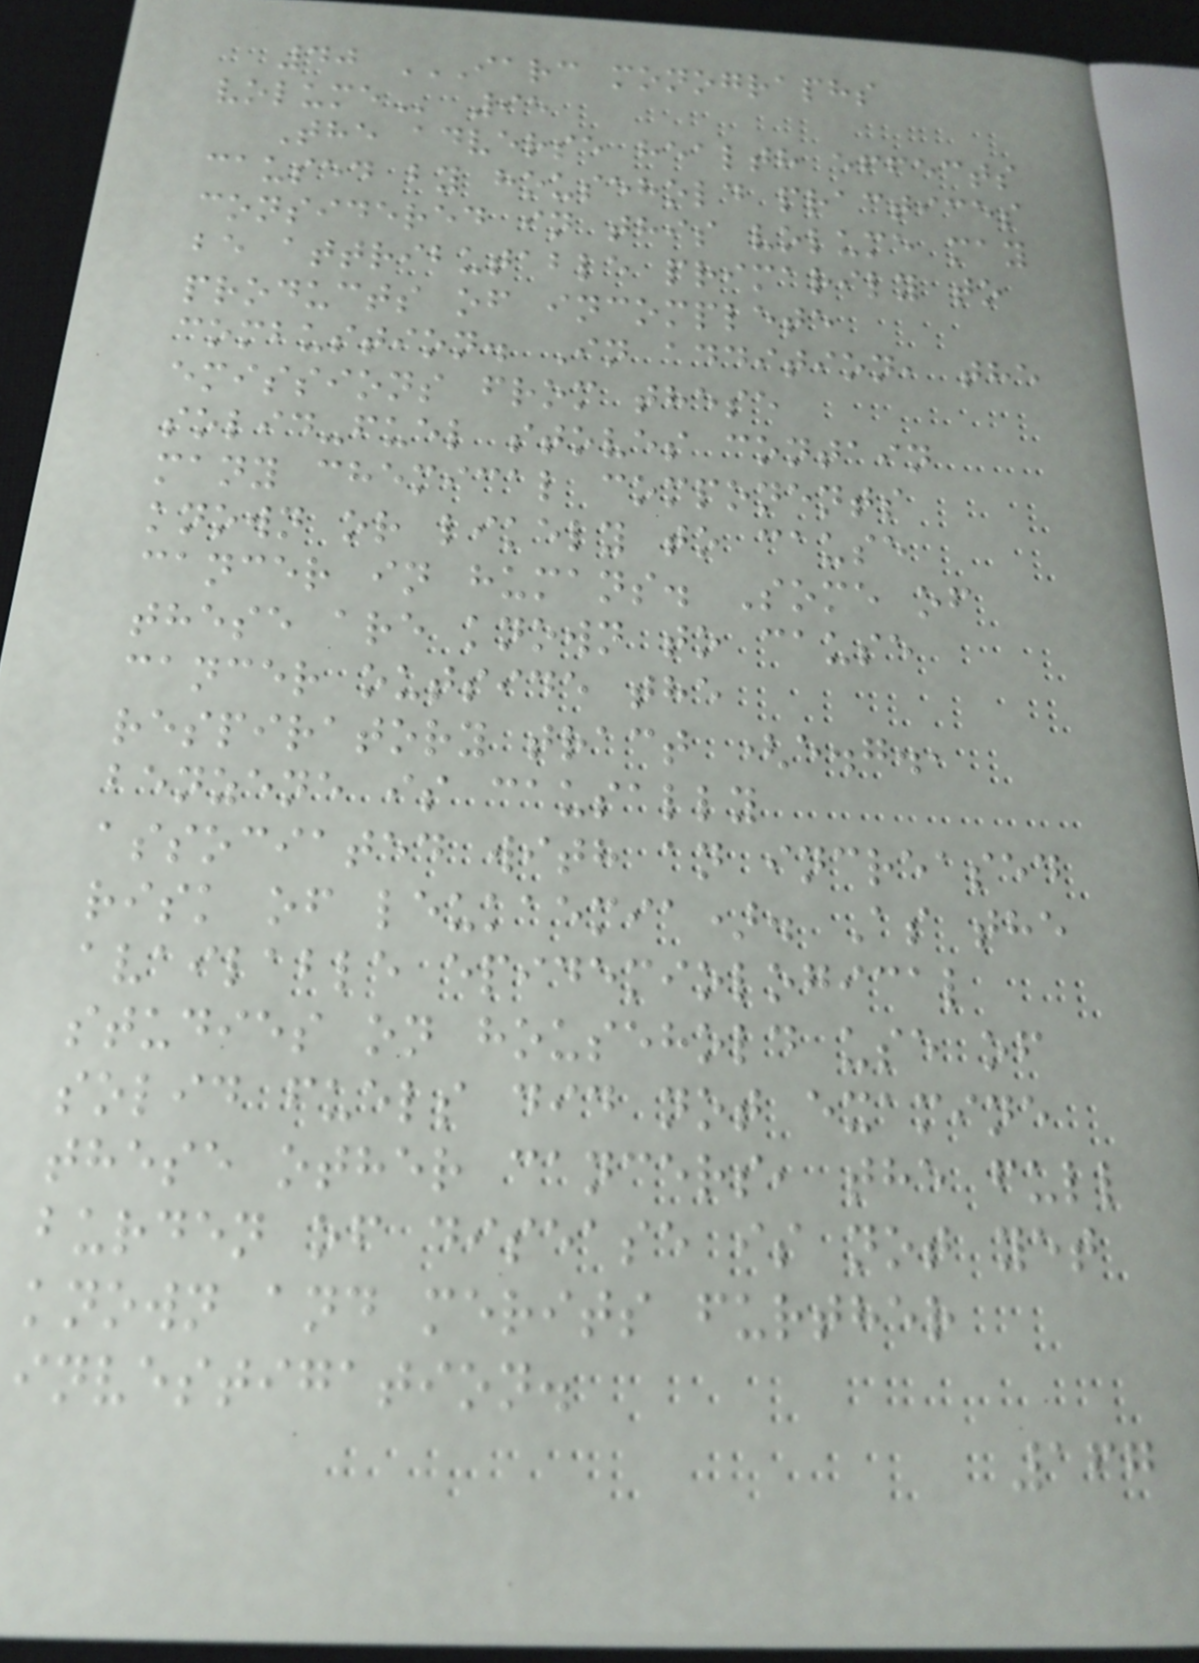40 IARC MONOGRAPHS
VOLUME 95
The adverse health effects
caused by household practices
considered in this volume may
be attributable primarily to
products of incomplete
combustion. In addition, the
emissions from these
solid-fuel stoves contain
many chemical components
known or likely to cause
cancer in humans. Some of
these are known to cause
cancer outside the
respiratory tract (e.g.,
benzene is causally
associated with an increased
risk of leukaemia). As the
available epidemiological
studies on household use of
solid fuels did not examine
these other cancers, the full
burden of disease is not yet
known and merits further
investigation.
167
